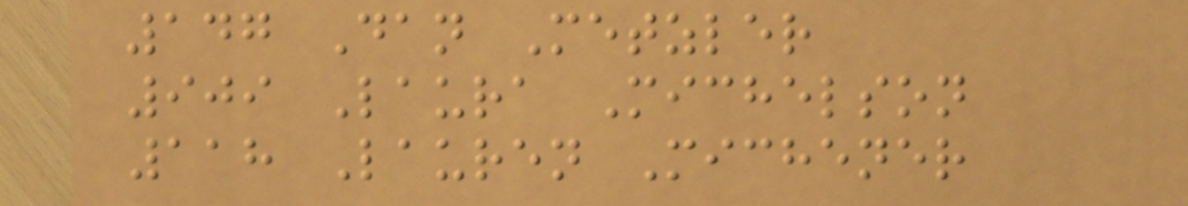147 Dan Metzler
909 Laura Michelson
118 Lauren Michener
